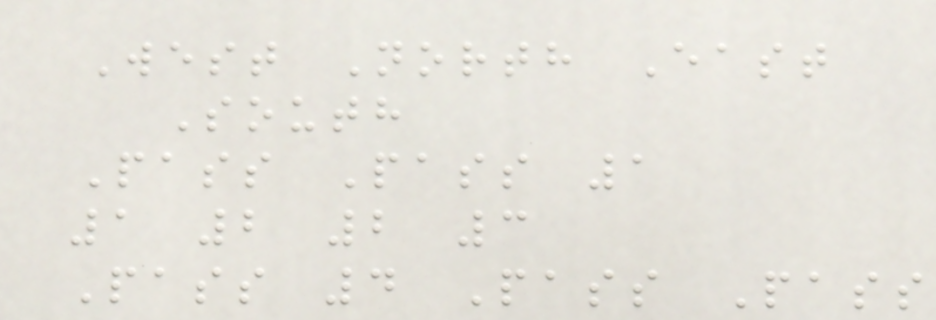West North East
South
Pass Pass 1
1 2 2 3
Pass 4 Pass Pass
